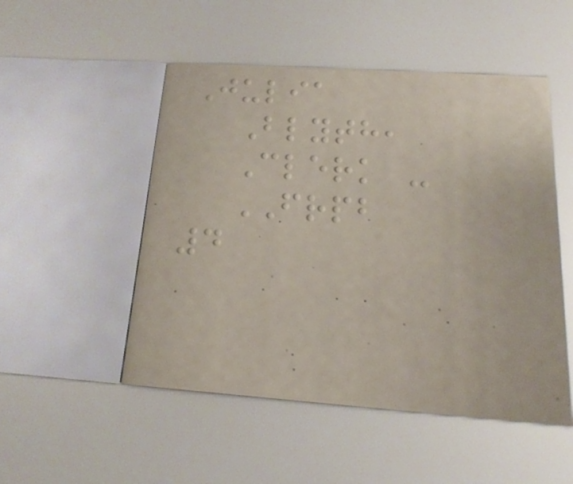Julia
Blyth,
Clerk -
FRPB
4
